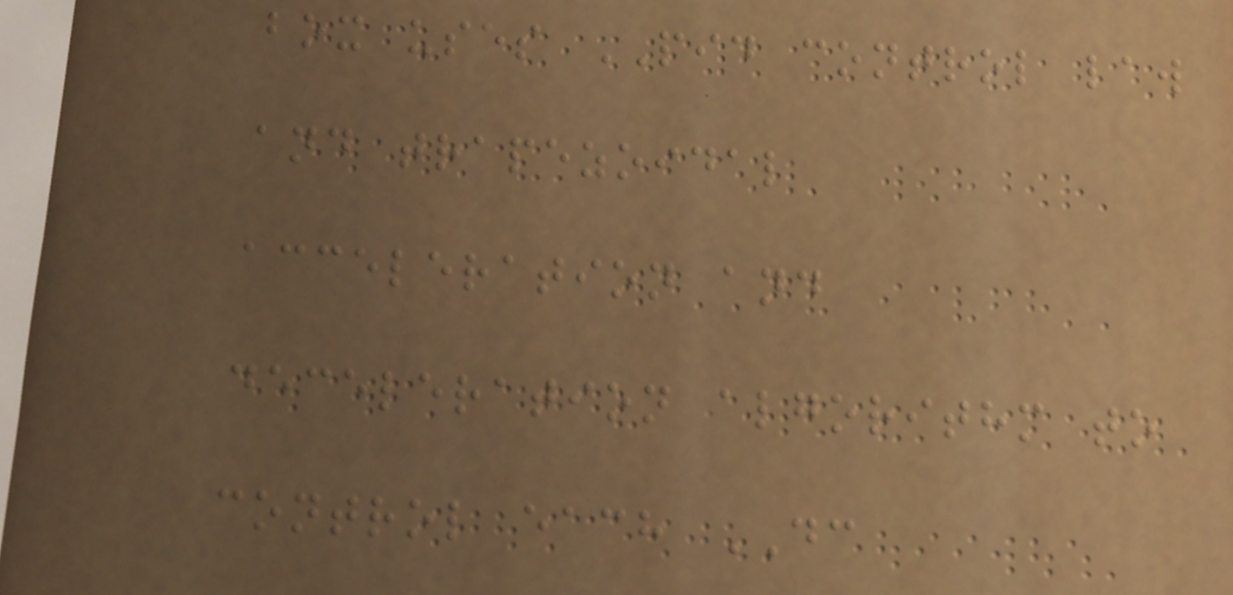box uses PID control law
and trapezoidal
acceleration and
deceleration algorithm to
control each DC
